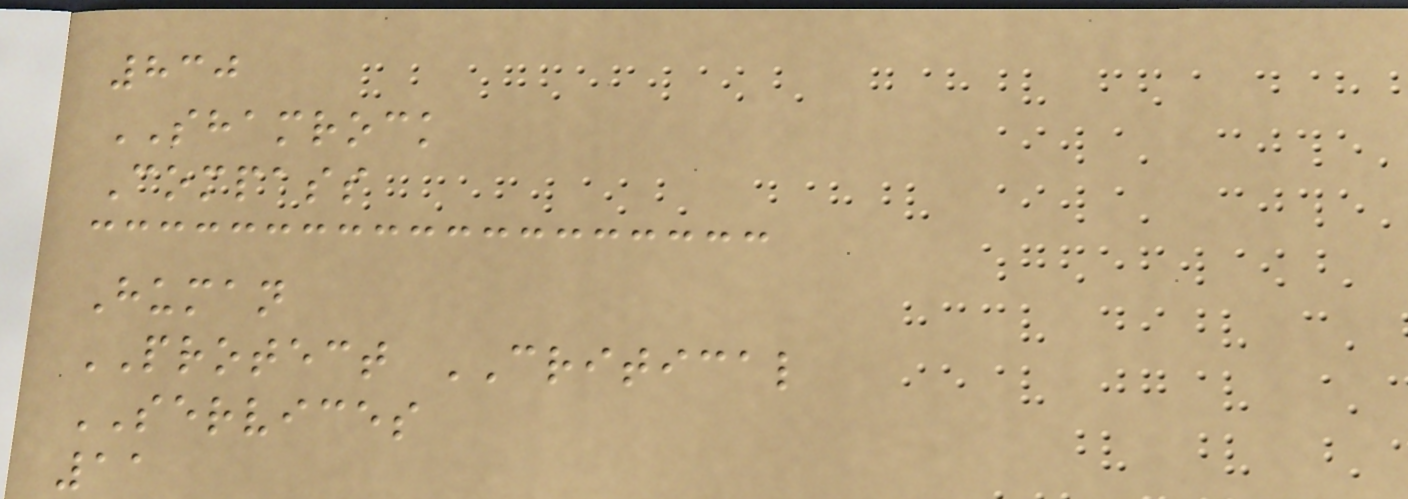830
SHAMROCK
Compass
Human
PROTECT CRITICAL
SERVICES
11
